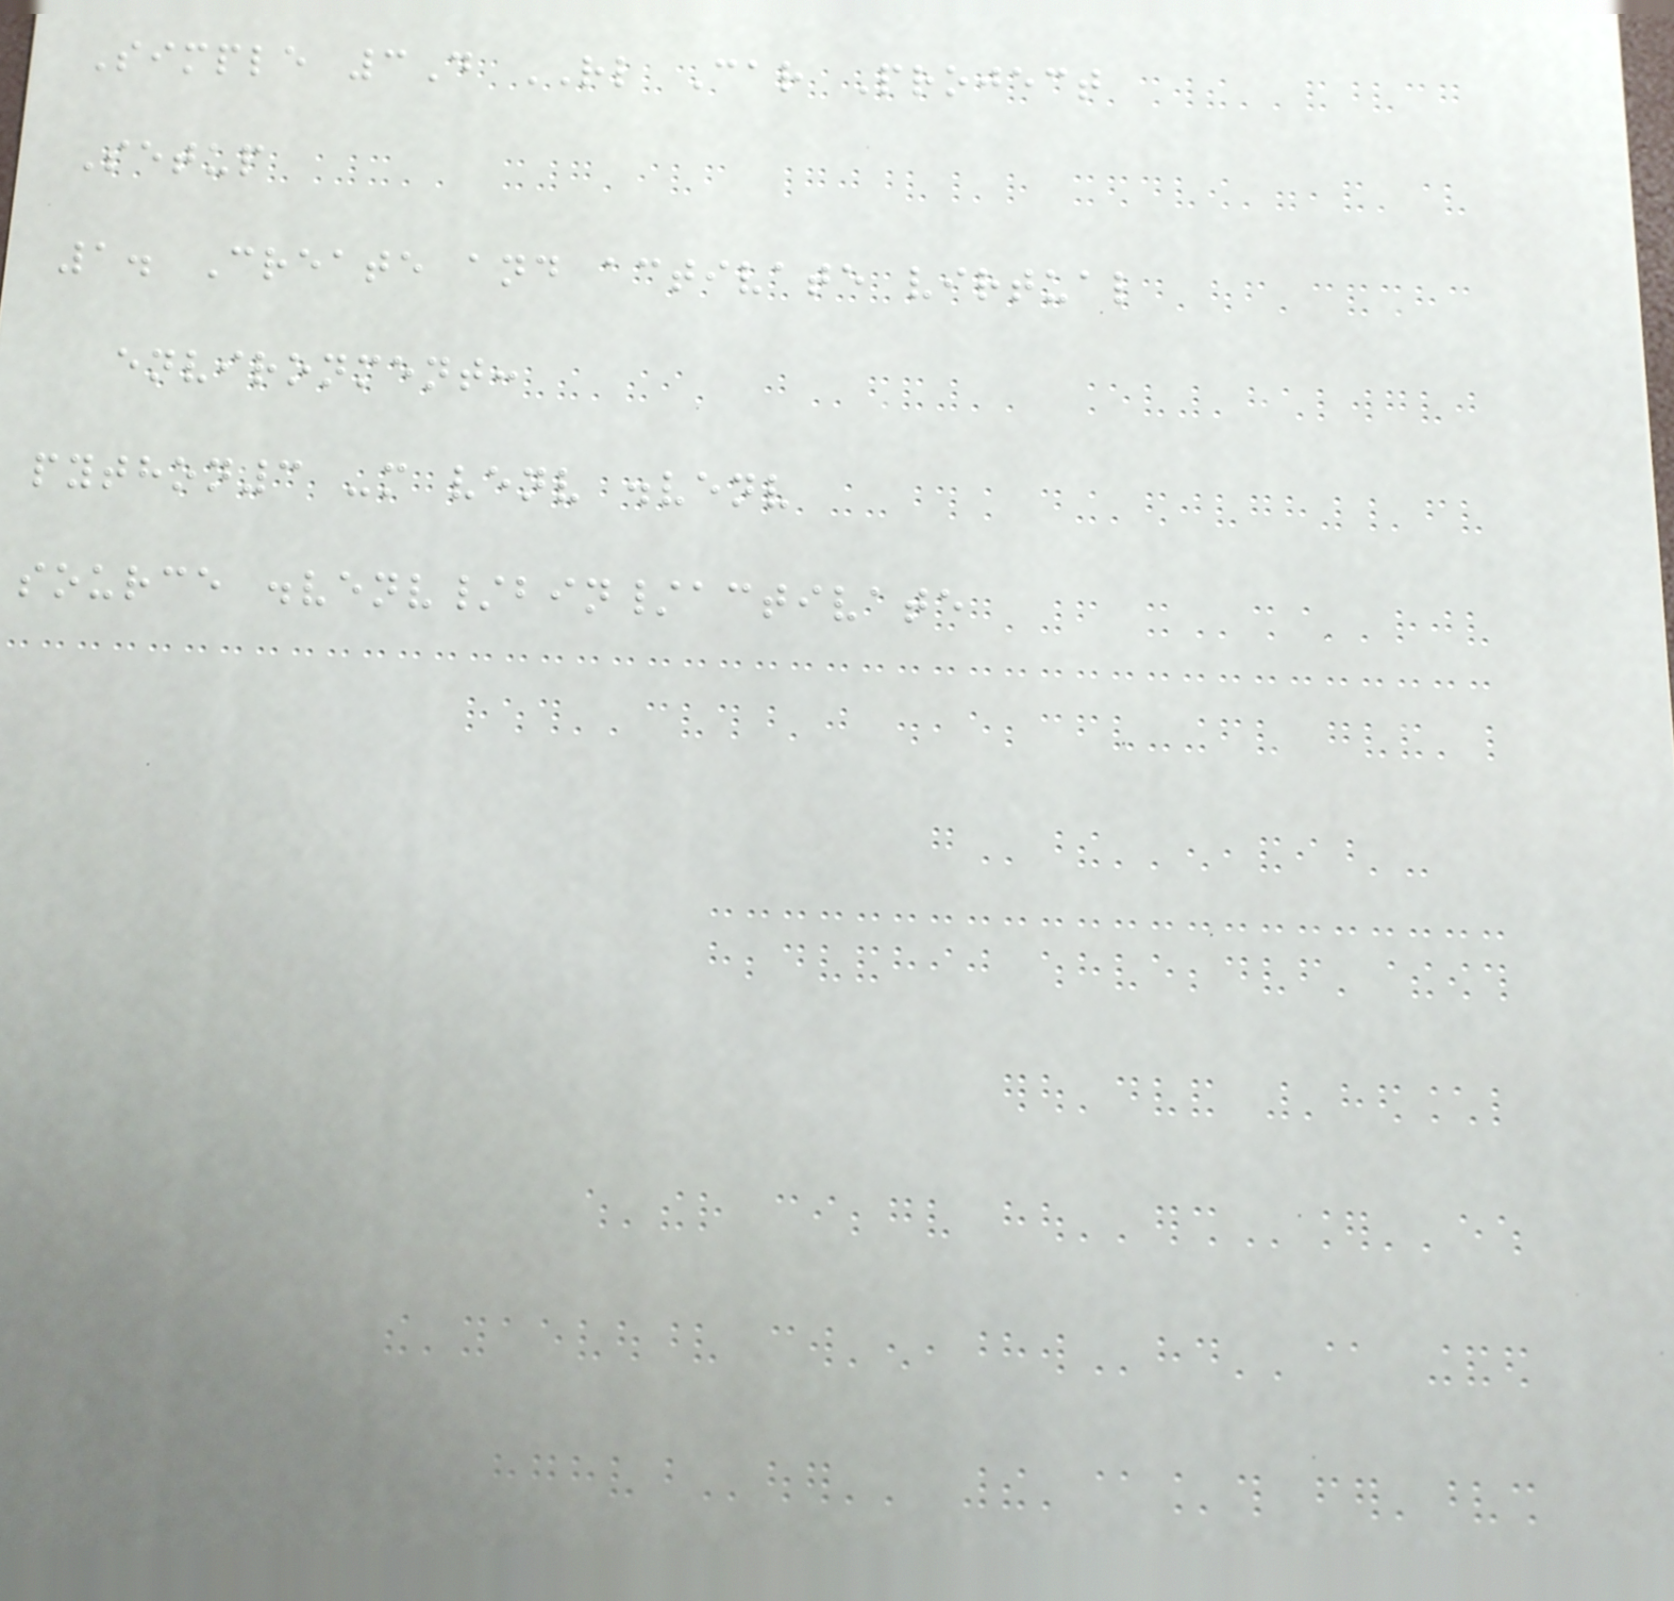Simple 3D RL Car Project
Setup
1. Create and activate virtual
environment:
python3 -m venv .venv
source .venv/bin/activate
